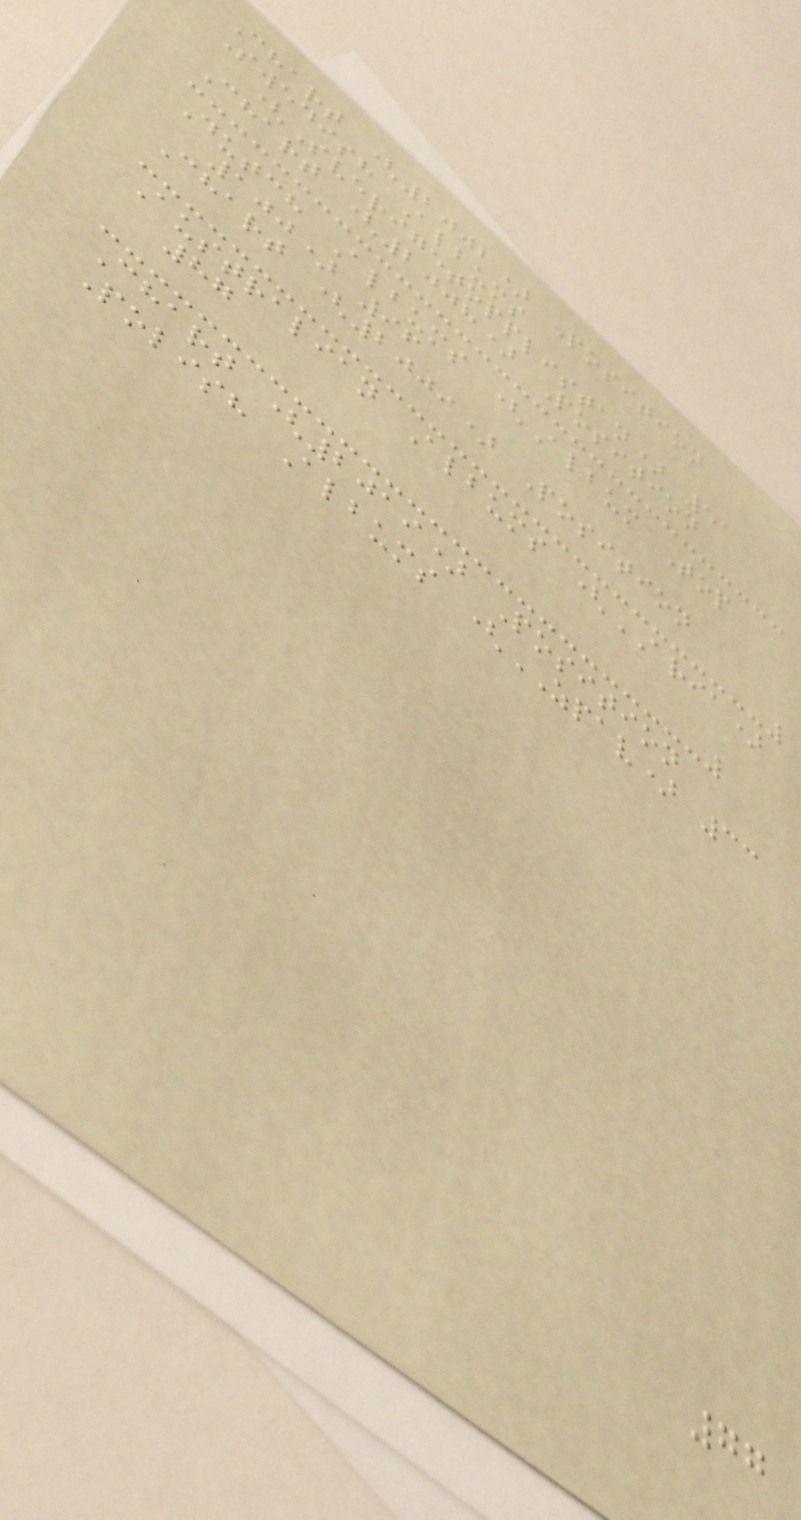Chart (2002) Position
Swedish Albums
(Sverigetopplistan) 51
Chart (2008) Position
Dutch Albums (Album Top
100) 96
Chart (2009) Position
Australian Albums (ARIA)
87
Chart (2019) Position
Polish Albums (ZPAV) 33
77
